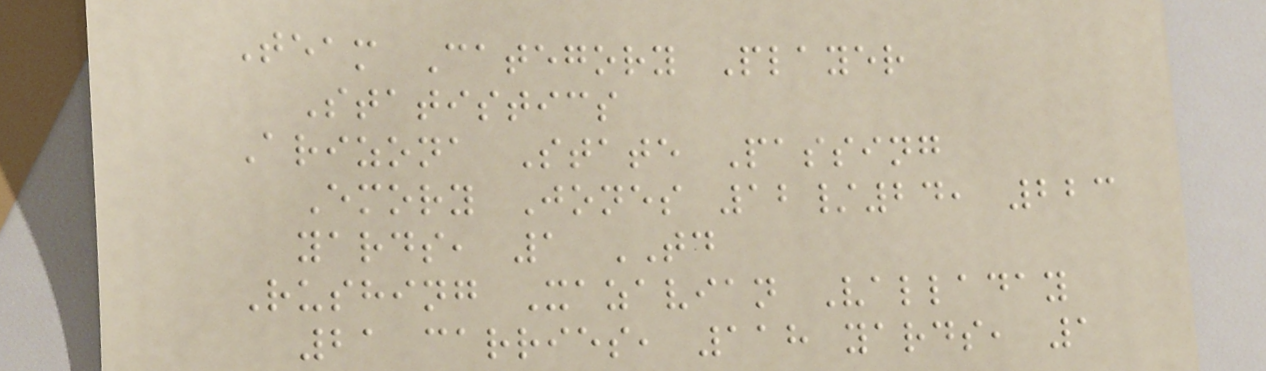Team Category Player
Statistics
Arizona State Passing
Emory Jones 12/24, 223
yards, 1 TD
Rushing Xazavian Valladay
21 carries, 118 yards, 1
